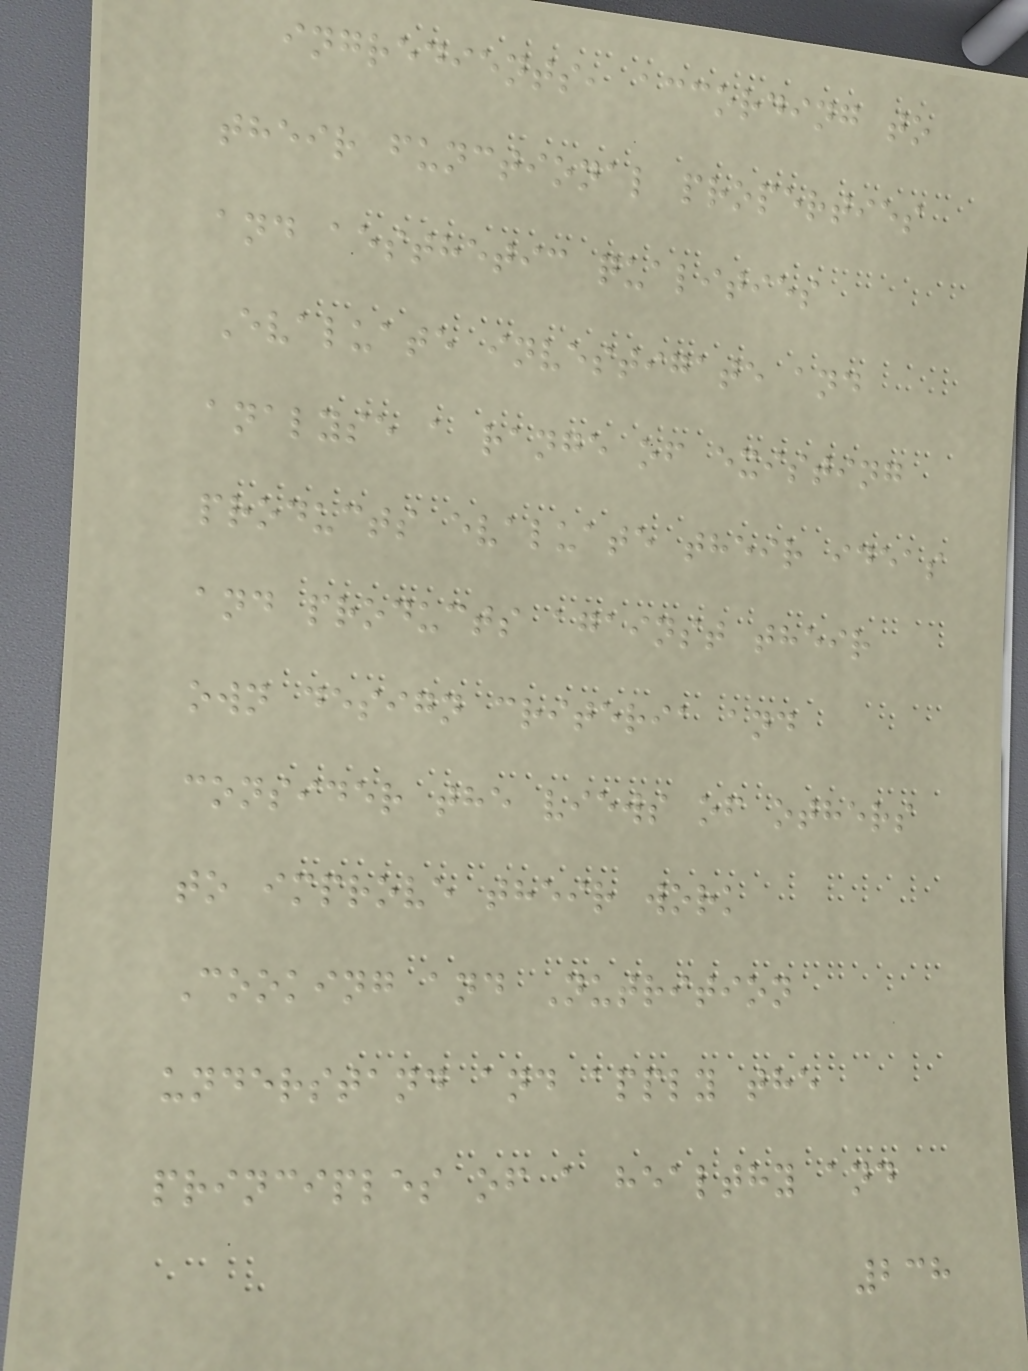ingredients, according to
their functional properties
and aesthetic qualities
Evaluate investigate and
analyse a range of existing
products evaluate their ideas
and products against their
own design criteria and
consider the views of others
to improve their work
Cooking and Nutrition
understand and apply the
principles of a healthy and
238
